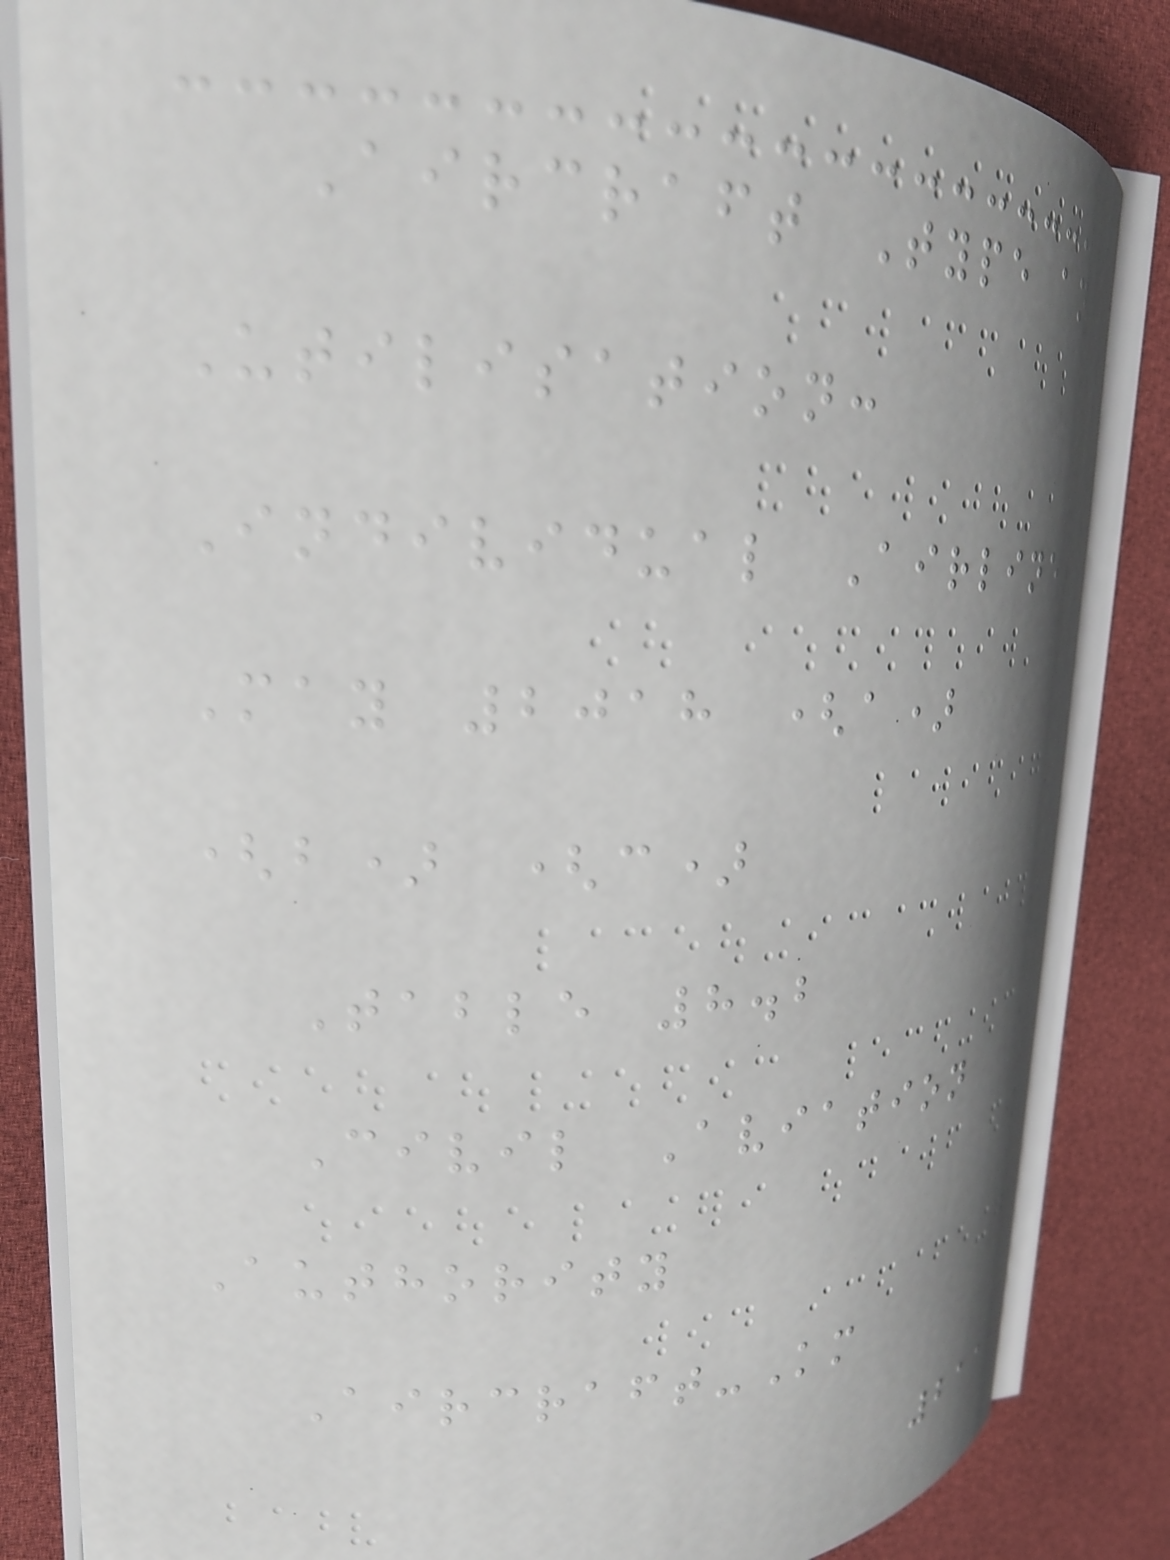Aircraft Type and
Utilisation:
Individual Airlines
May 2018 (a)
(b) (c)
Table 8.2
Civil Aviation
Authority
Aircraft-Km
211
